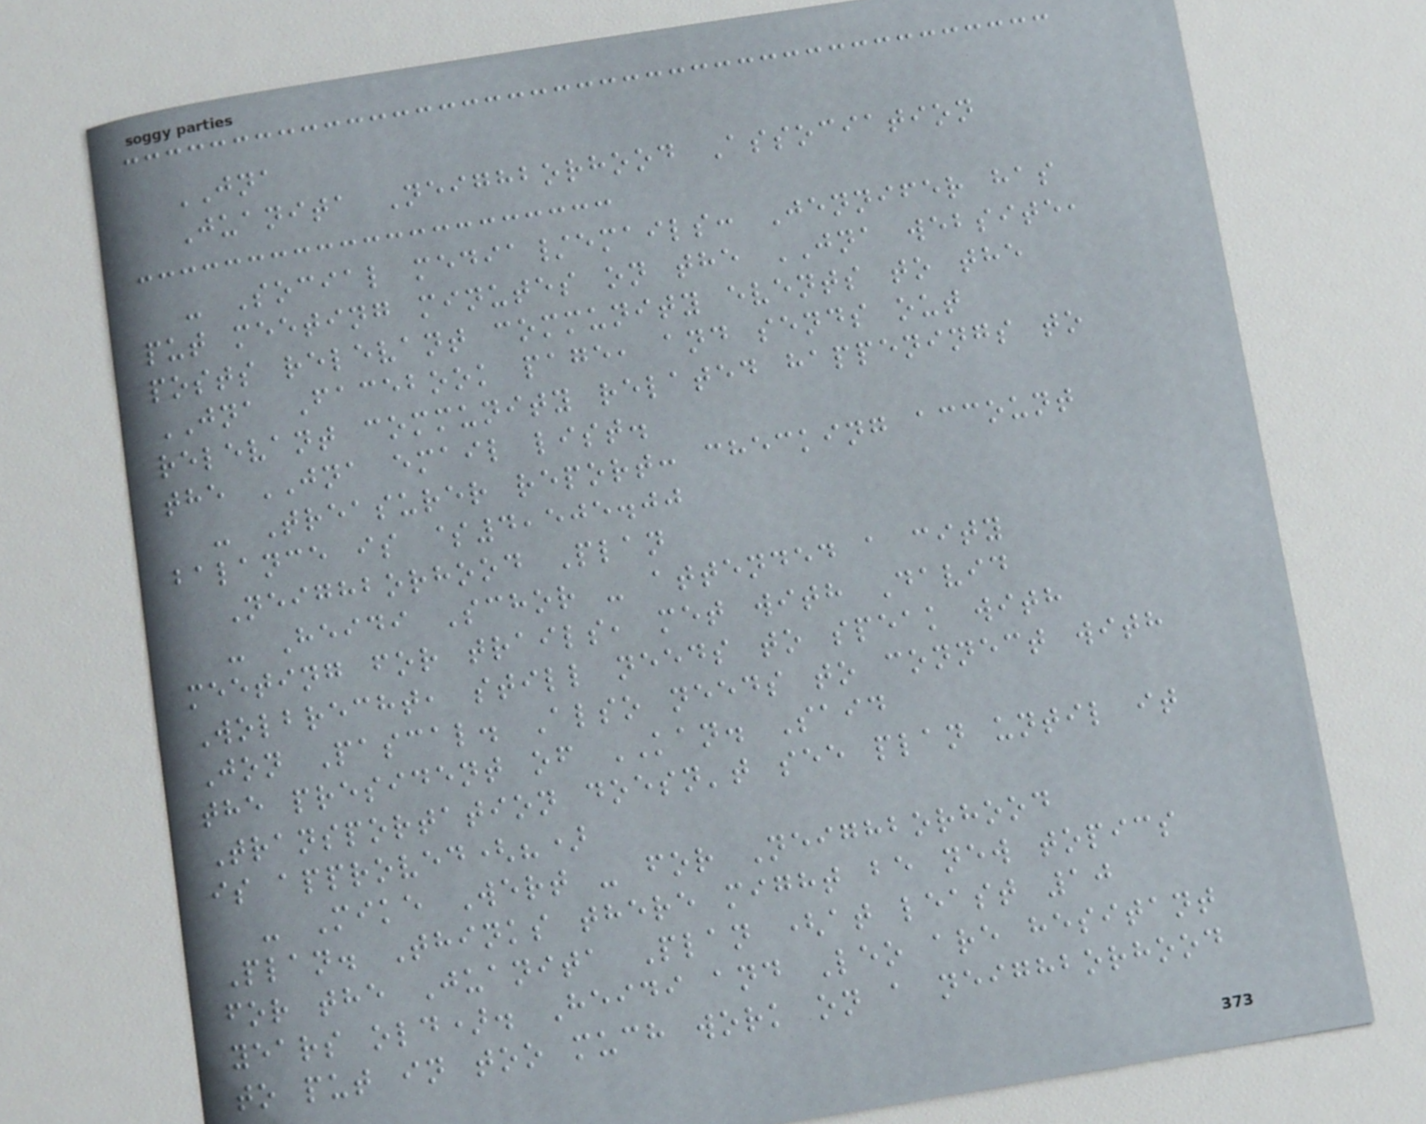JNA
Juanita Neighborhood Association
- Social media/emails: Jennifer has
put meeting minutes on the JNA website,
posts relevant community events to the
JNA Facebook page, and sends out
relevant community related happenings to
the JNA email list.
- Treasurer report: checking account
balance is $4,505.00
Neighborhood Plan
- Heidi Schor - attended a city
meeting for trails, met with David
Wolbrecht, still needs to speak with
Jon Pascal. Also needs to connect with
the president of KAN. Said
Transportation doesn't see plan until it
is approved(?)
- Mike Wert - for Neighborhood
Plan. Thinks there might be new topics
for the Juanita Plan (at least 10
years old). Heidi and Leo are hesitant
to put in too much work on a neighborhood
